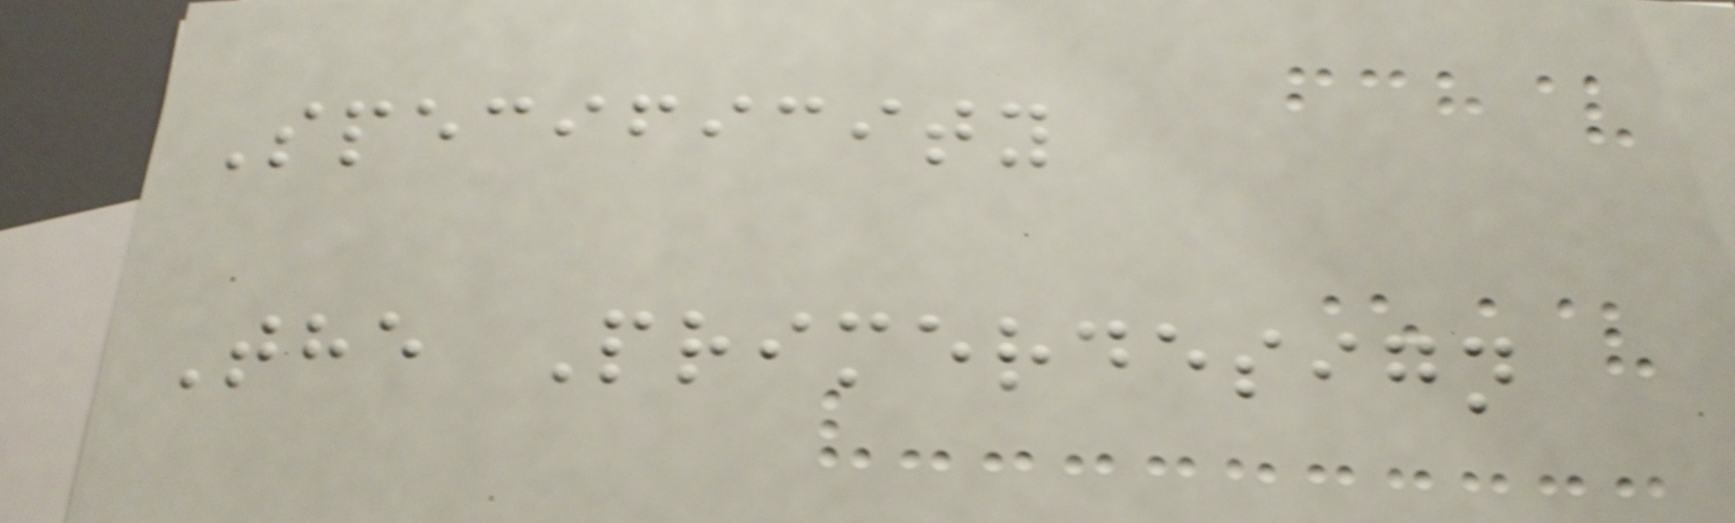Specificity
The Primerdesign
